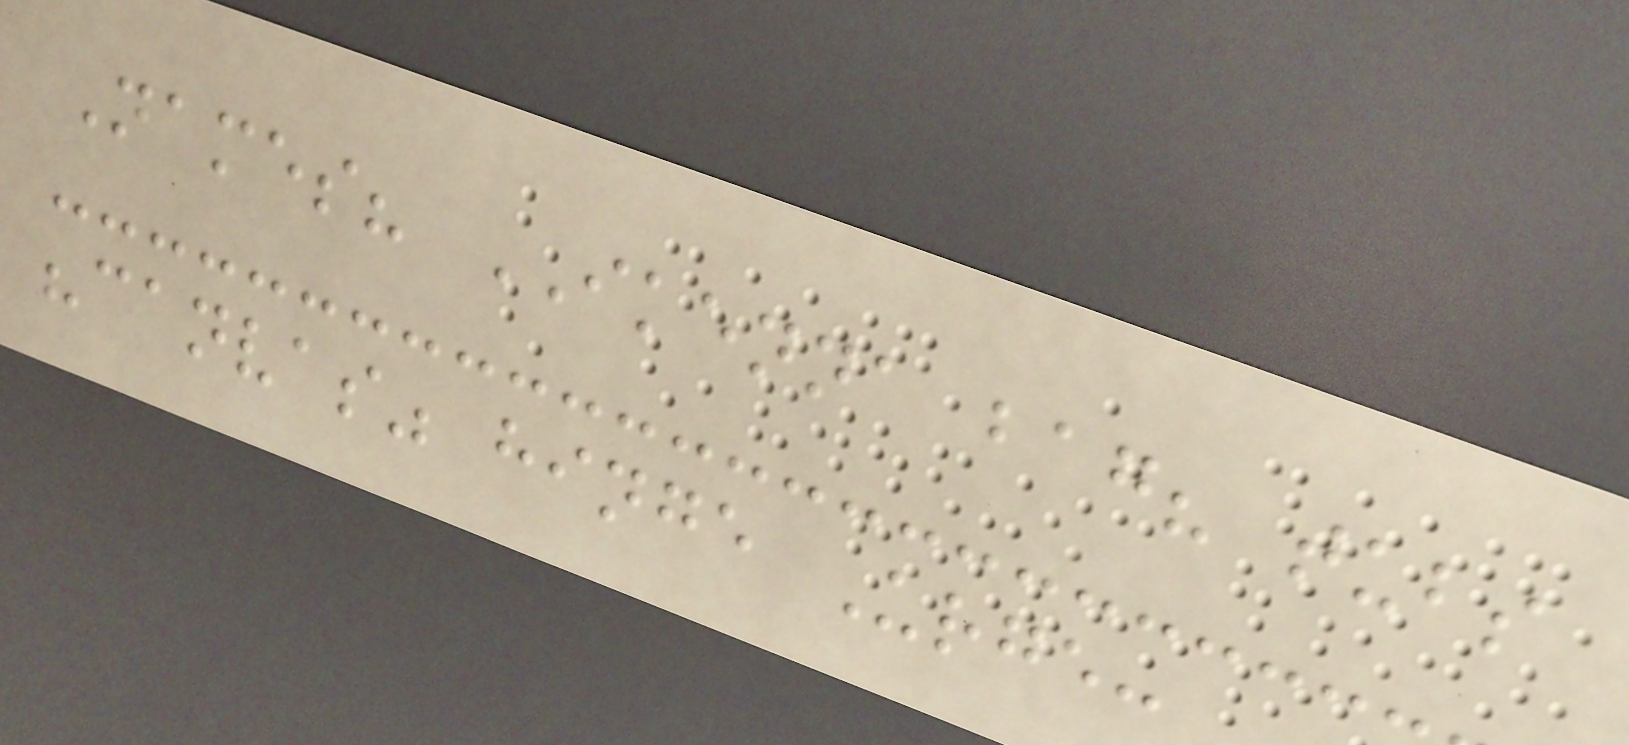Names? IKENNA bag? tubs
"canvas" hinge Urge:
